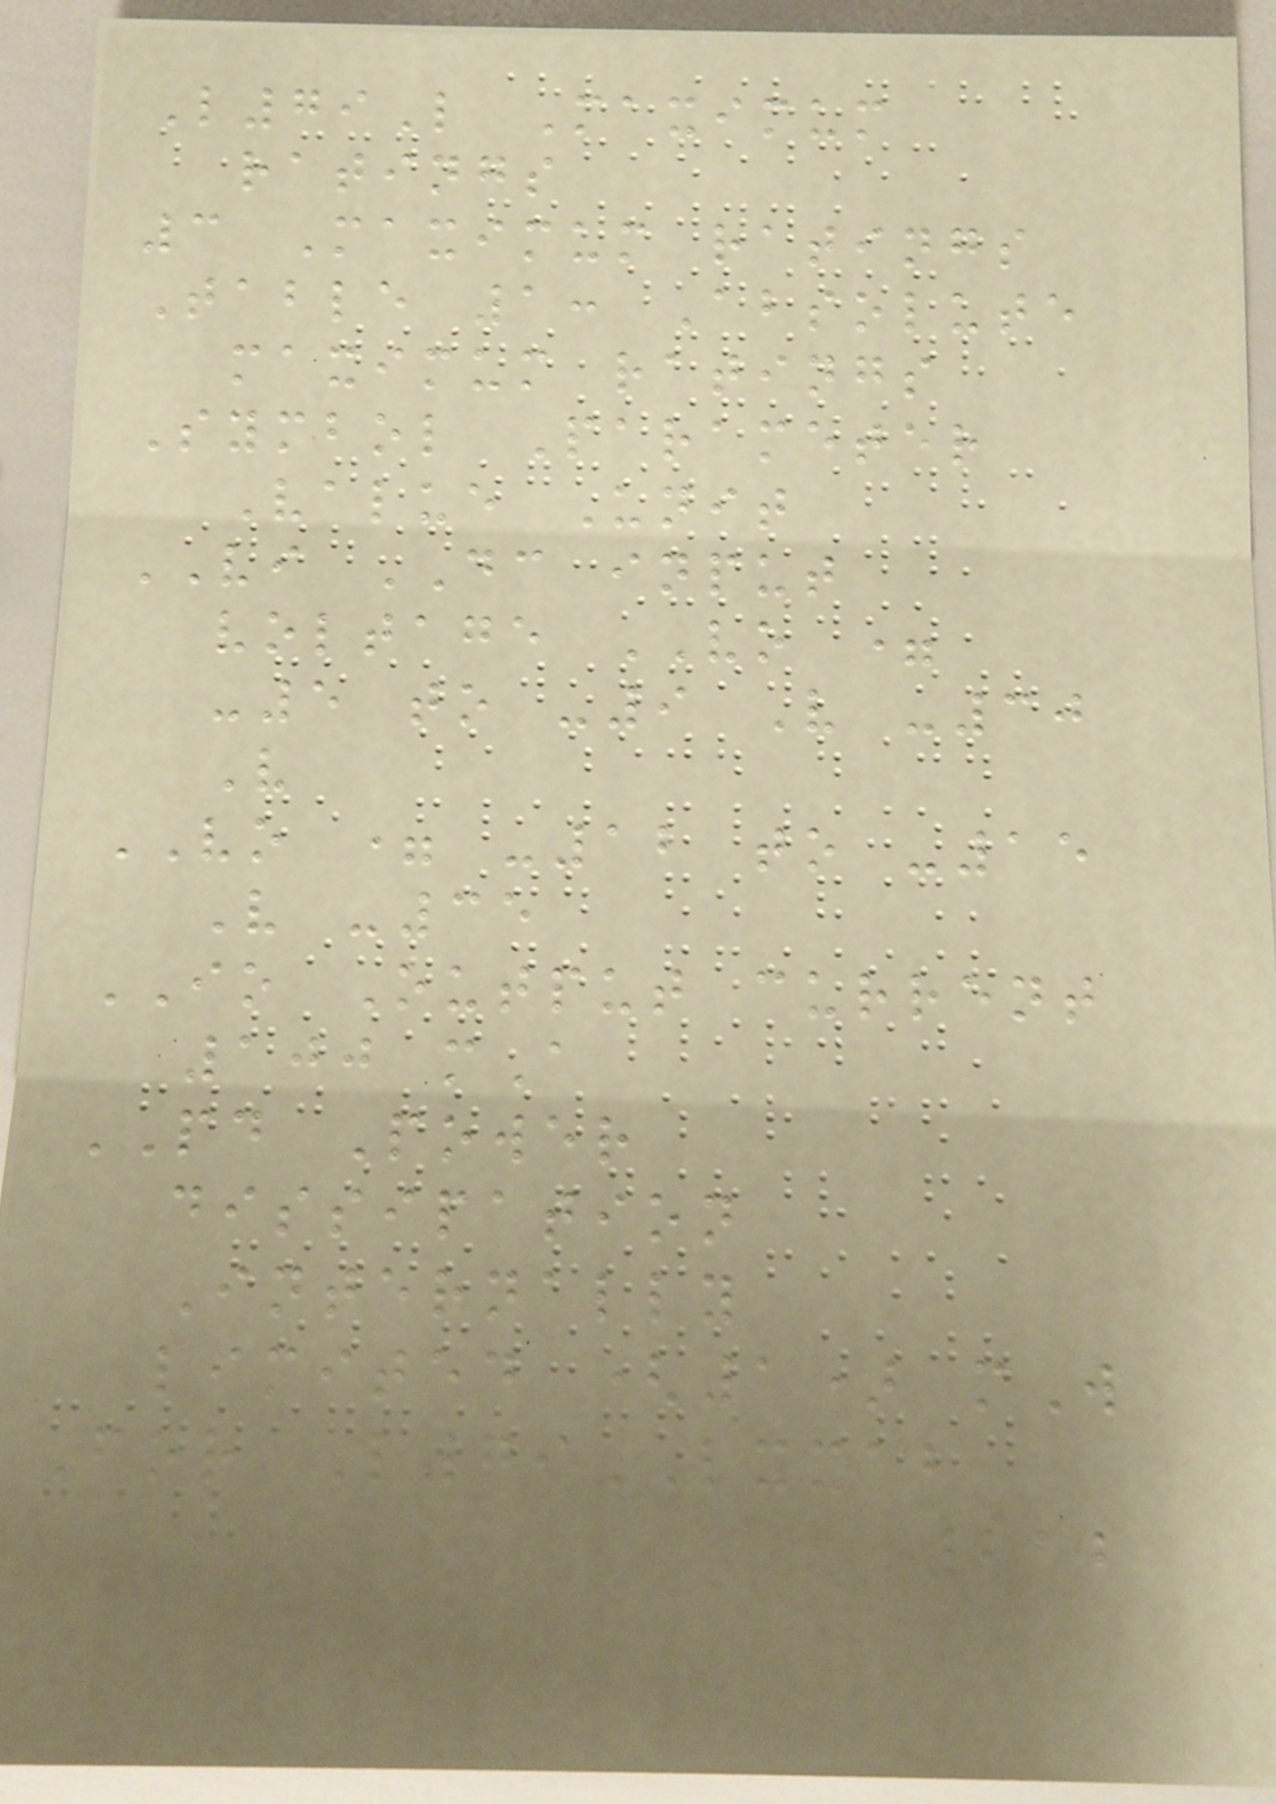L79L Maximum
ratings
3 Maximum ratings
Table 1: Absolute
maximum ratings
Symbol Parameter
Value Unit
VI DC input
voltage VO =
-5 to -9 V -30
V
VO = -12 to -15
V -35
IO Output current
100 mA
PD Power
dissipation
Internally
limited (1) mW
For L79LXXAB
212
